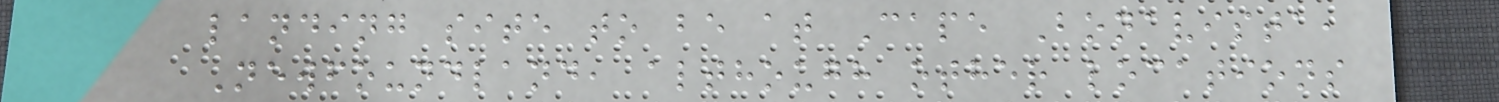landing site to be at Cape Bonavista,
Newfoundland, although other locations
